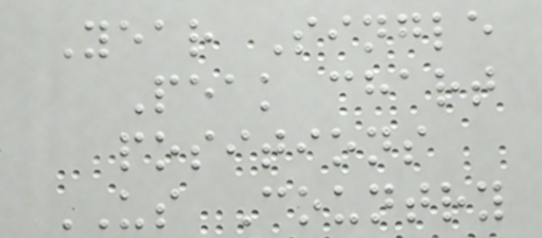Year Single
Peak chart
positions
US Country
